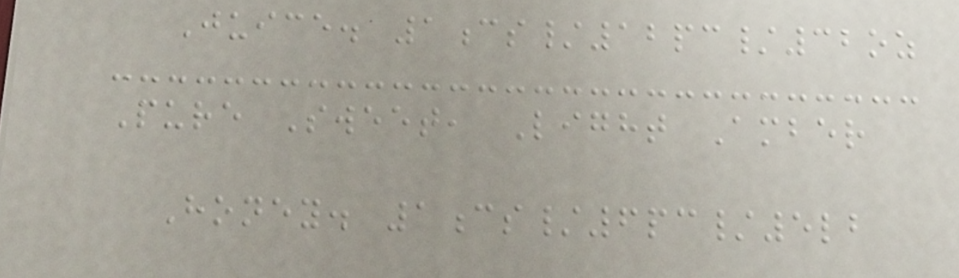Juice. 1cs/12pc/32oz
Pure Sweet, Light Amber
Honey. 1cs/6pc/5lb
